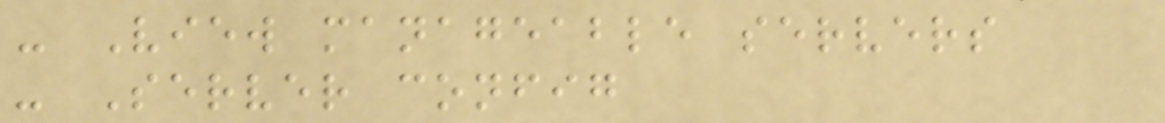- View manageable servers
- Server config
